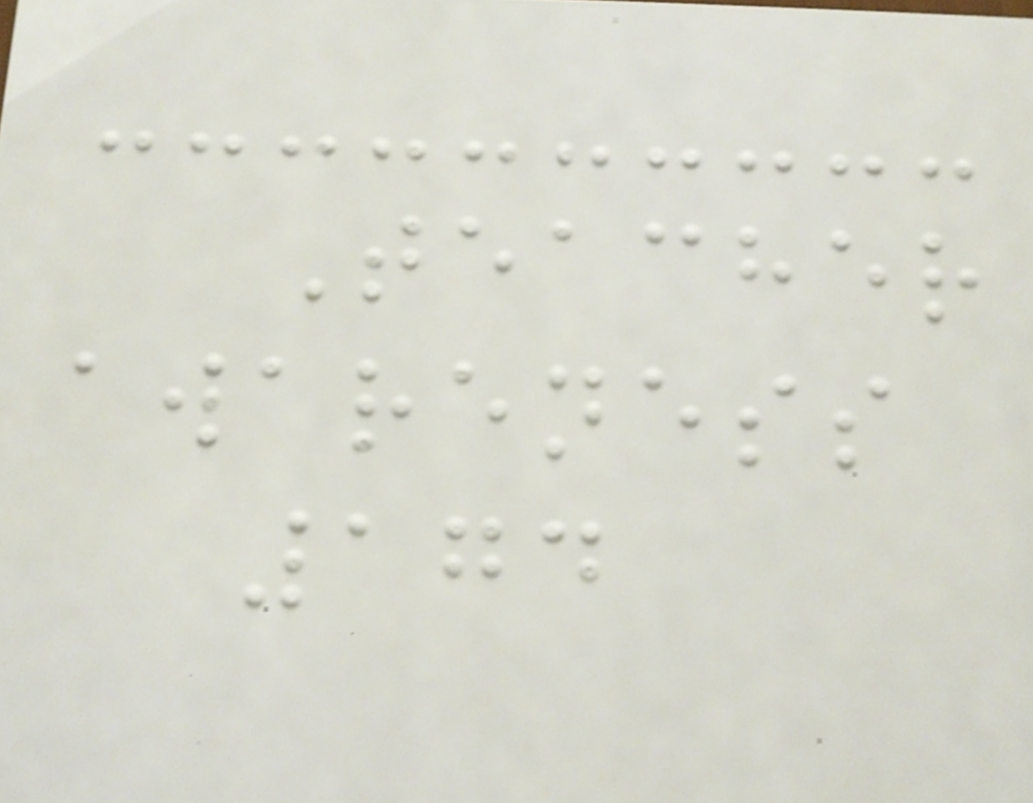Teacher
awareness
174
